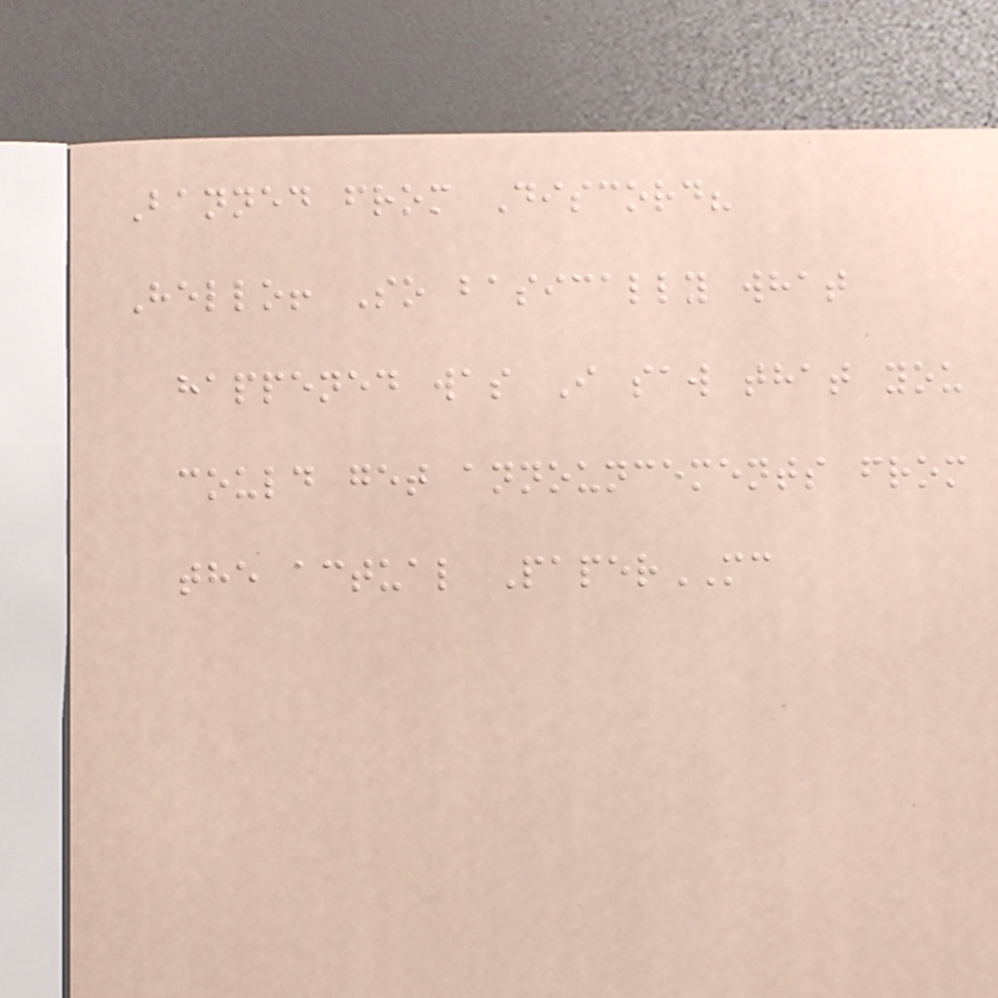Banned from Discord?
Hello! So basically what
happened was I saw that you
could get announcements from
the actual PaperMC
